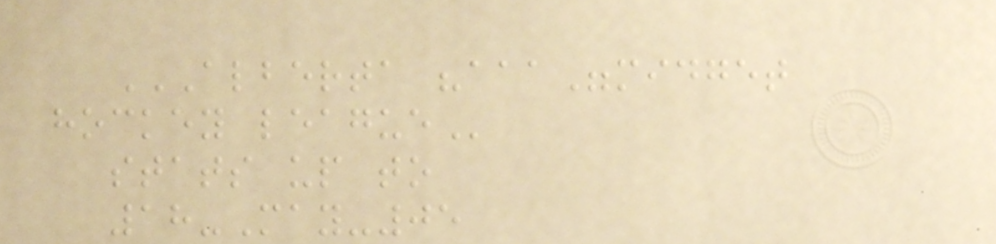ALBERTA "AAA"MIDGET
HOCKEY LEAGUE
stats up to
18-May-05
